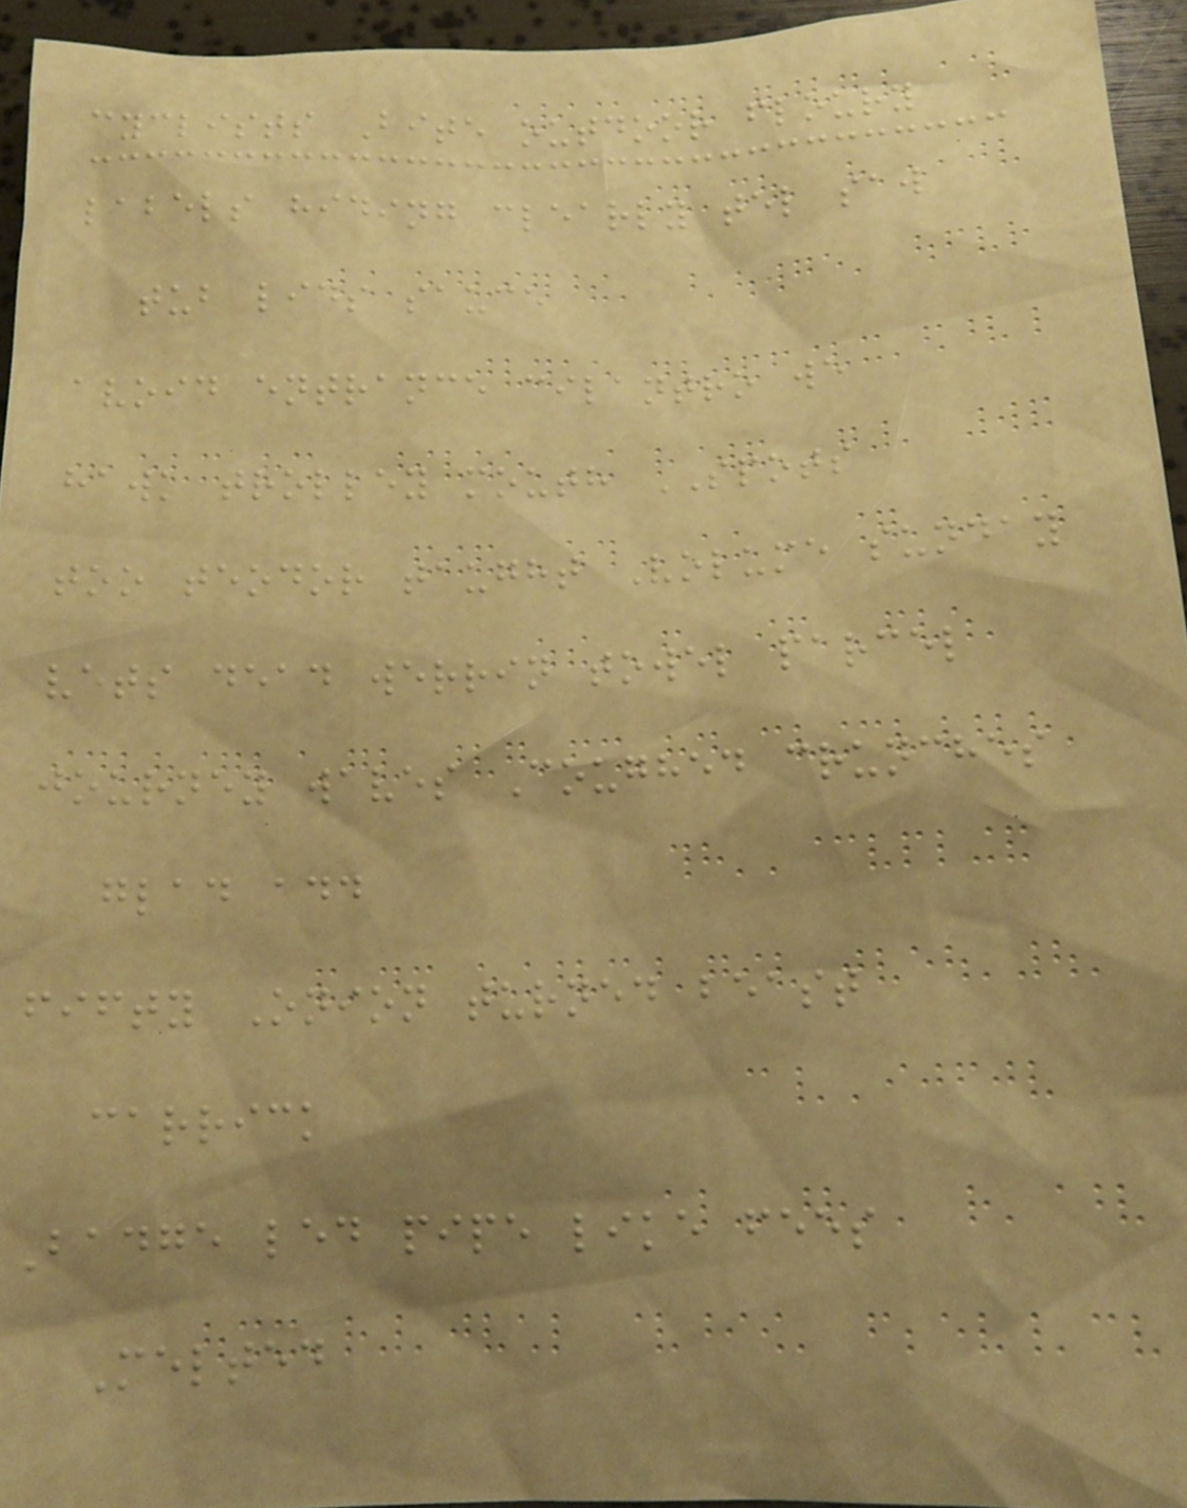cyclists Bite outdoor floury
labels hiding clearly tel saw
tub lids sauce
avoid entrance cilantro we
hawk trolley mouth SPOTS
too teodor taught Volume sunday
vets dead werrin towel parcel
journey waves Coughed crunches
glad add
fifty Onion turned beast
carrick
Badge led pipe like fees
Melted
